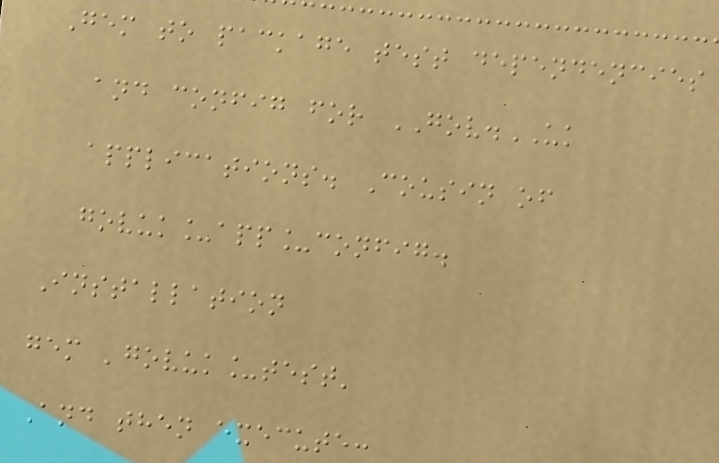Gem to package test dependencies
and config for GOV.UK
applications. Cousin of
govuk_app_config.
Installation
gem 'govuk_test'
And then execute:
